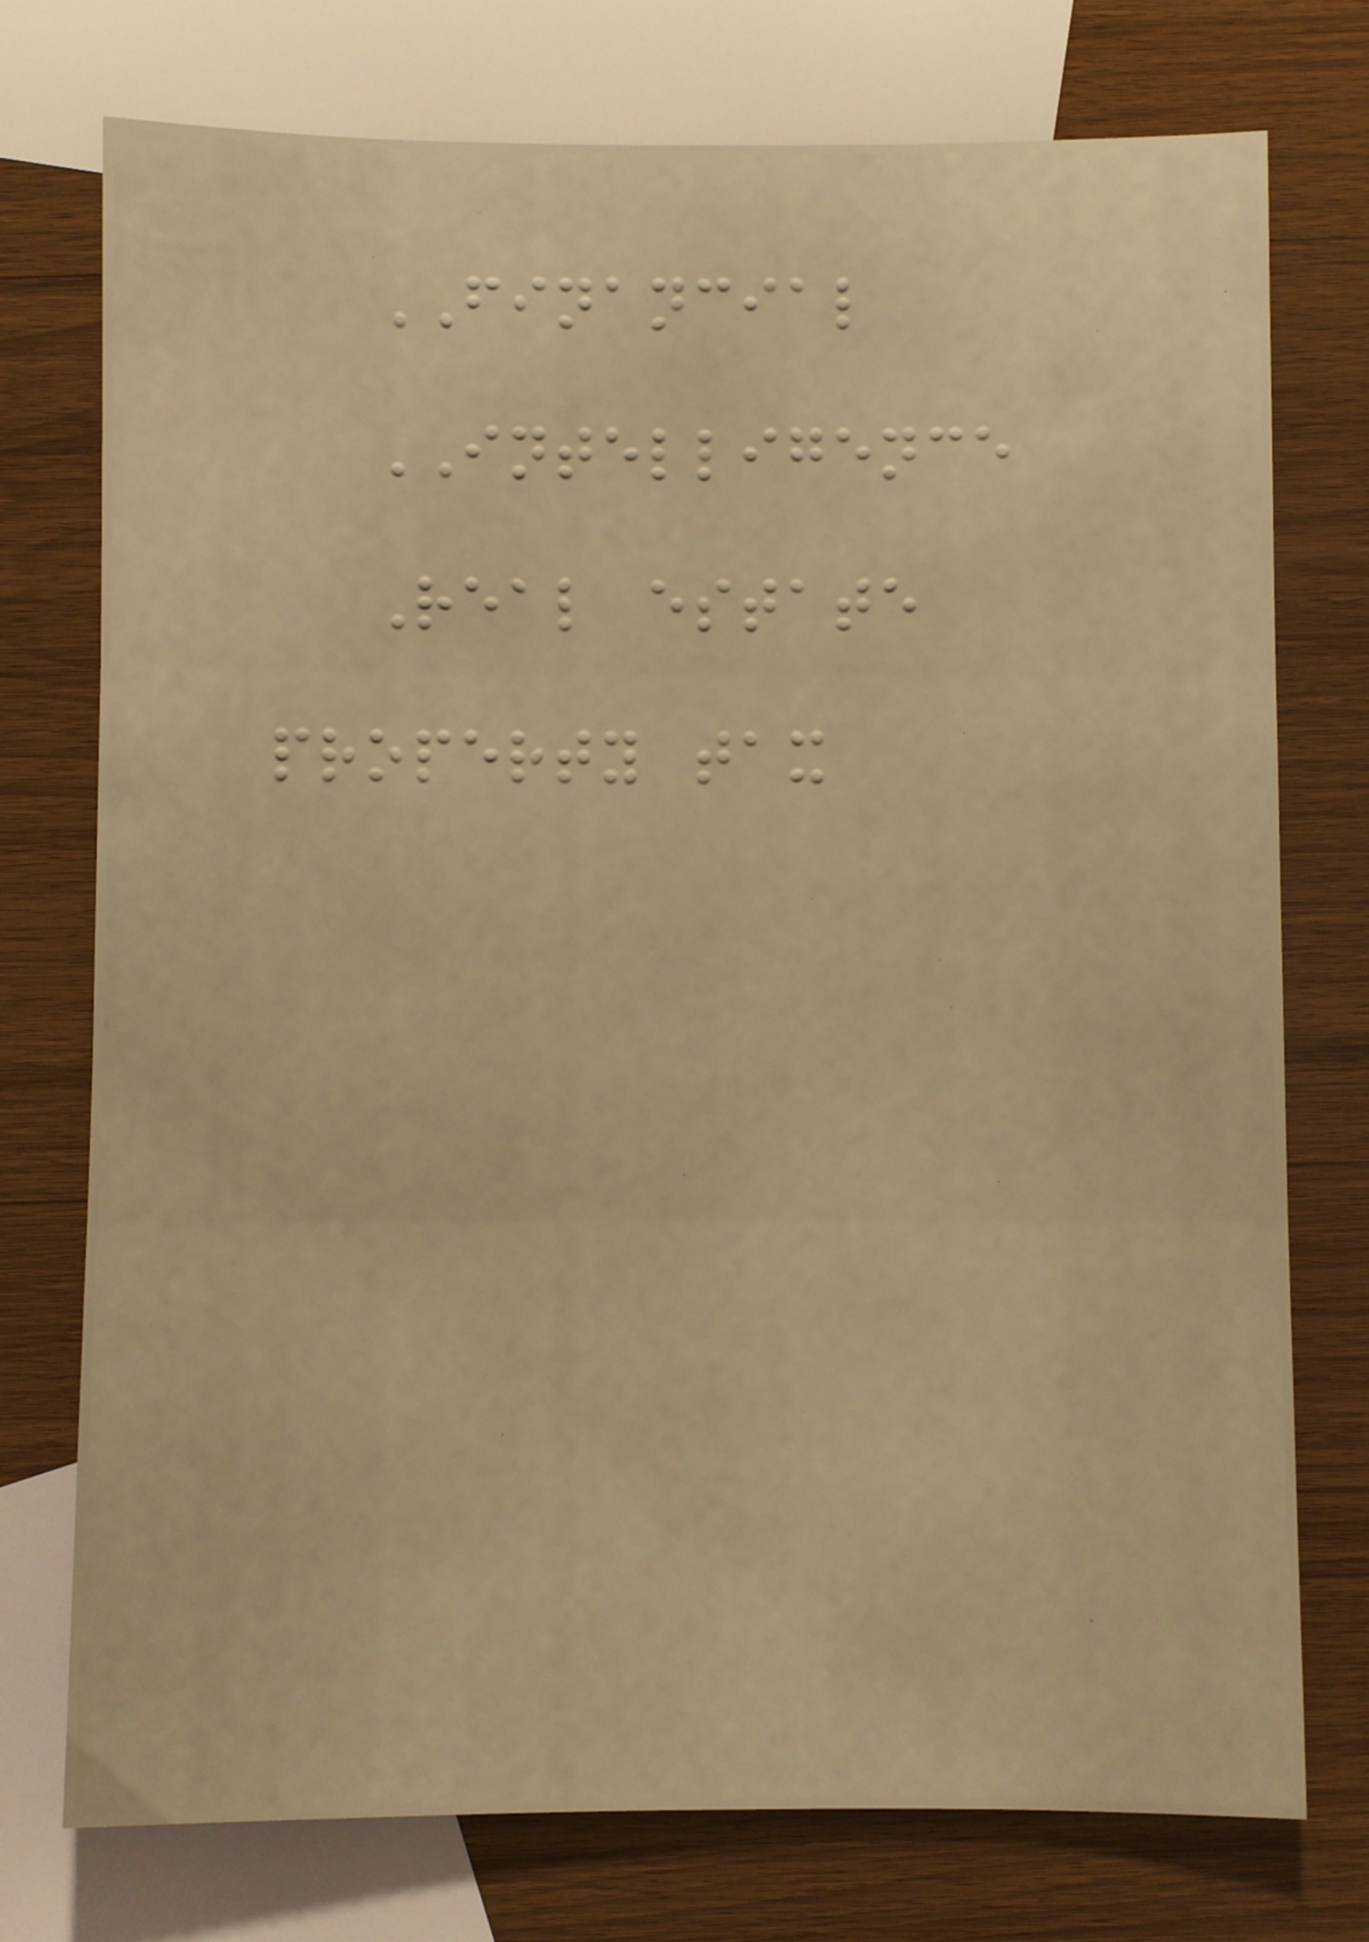FINANCIAL
INTELLIGENCE
Real estate
property tax
